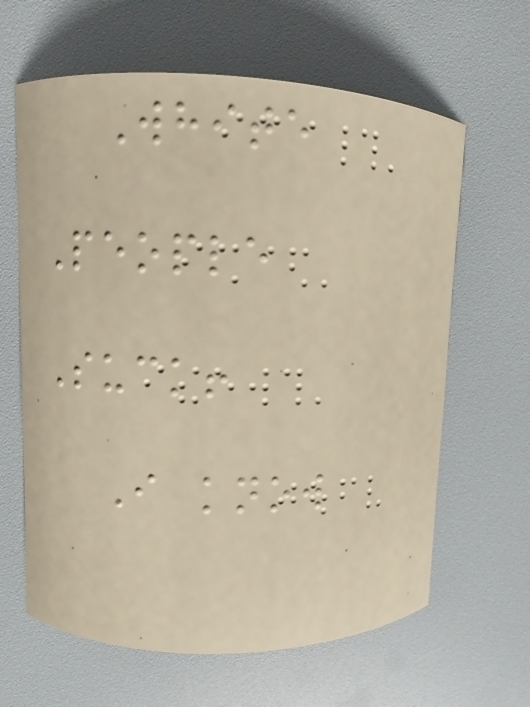White
People
Suck!
I know
